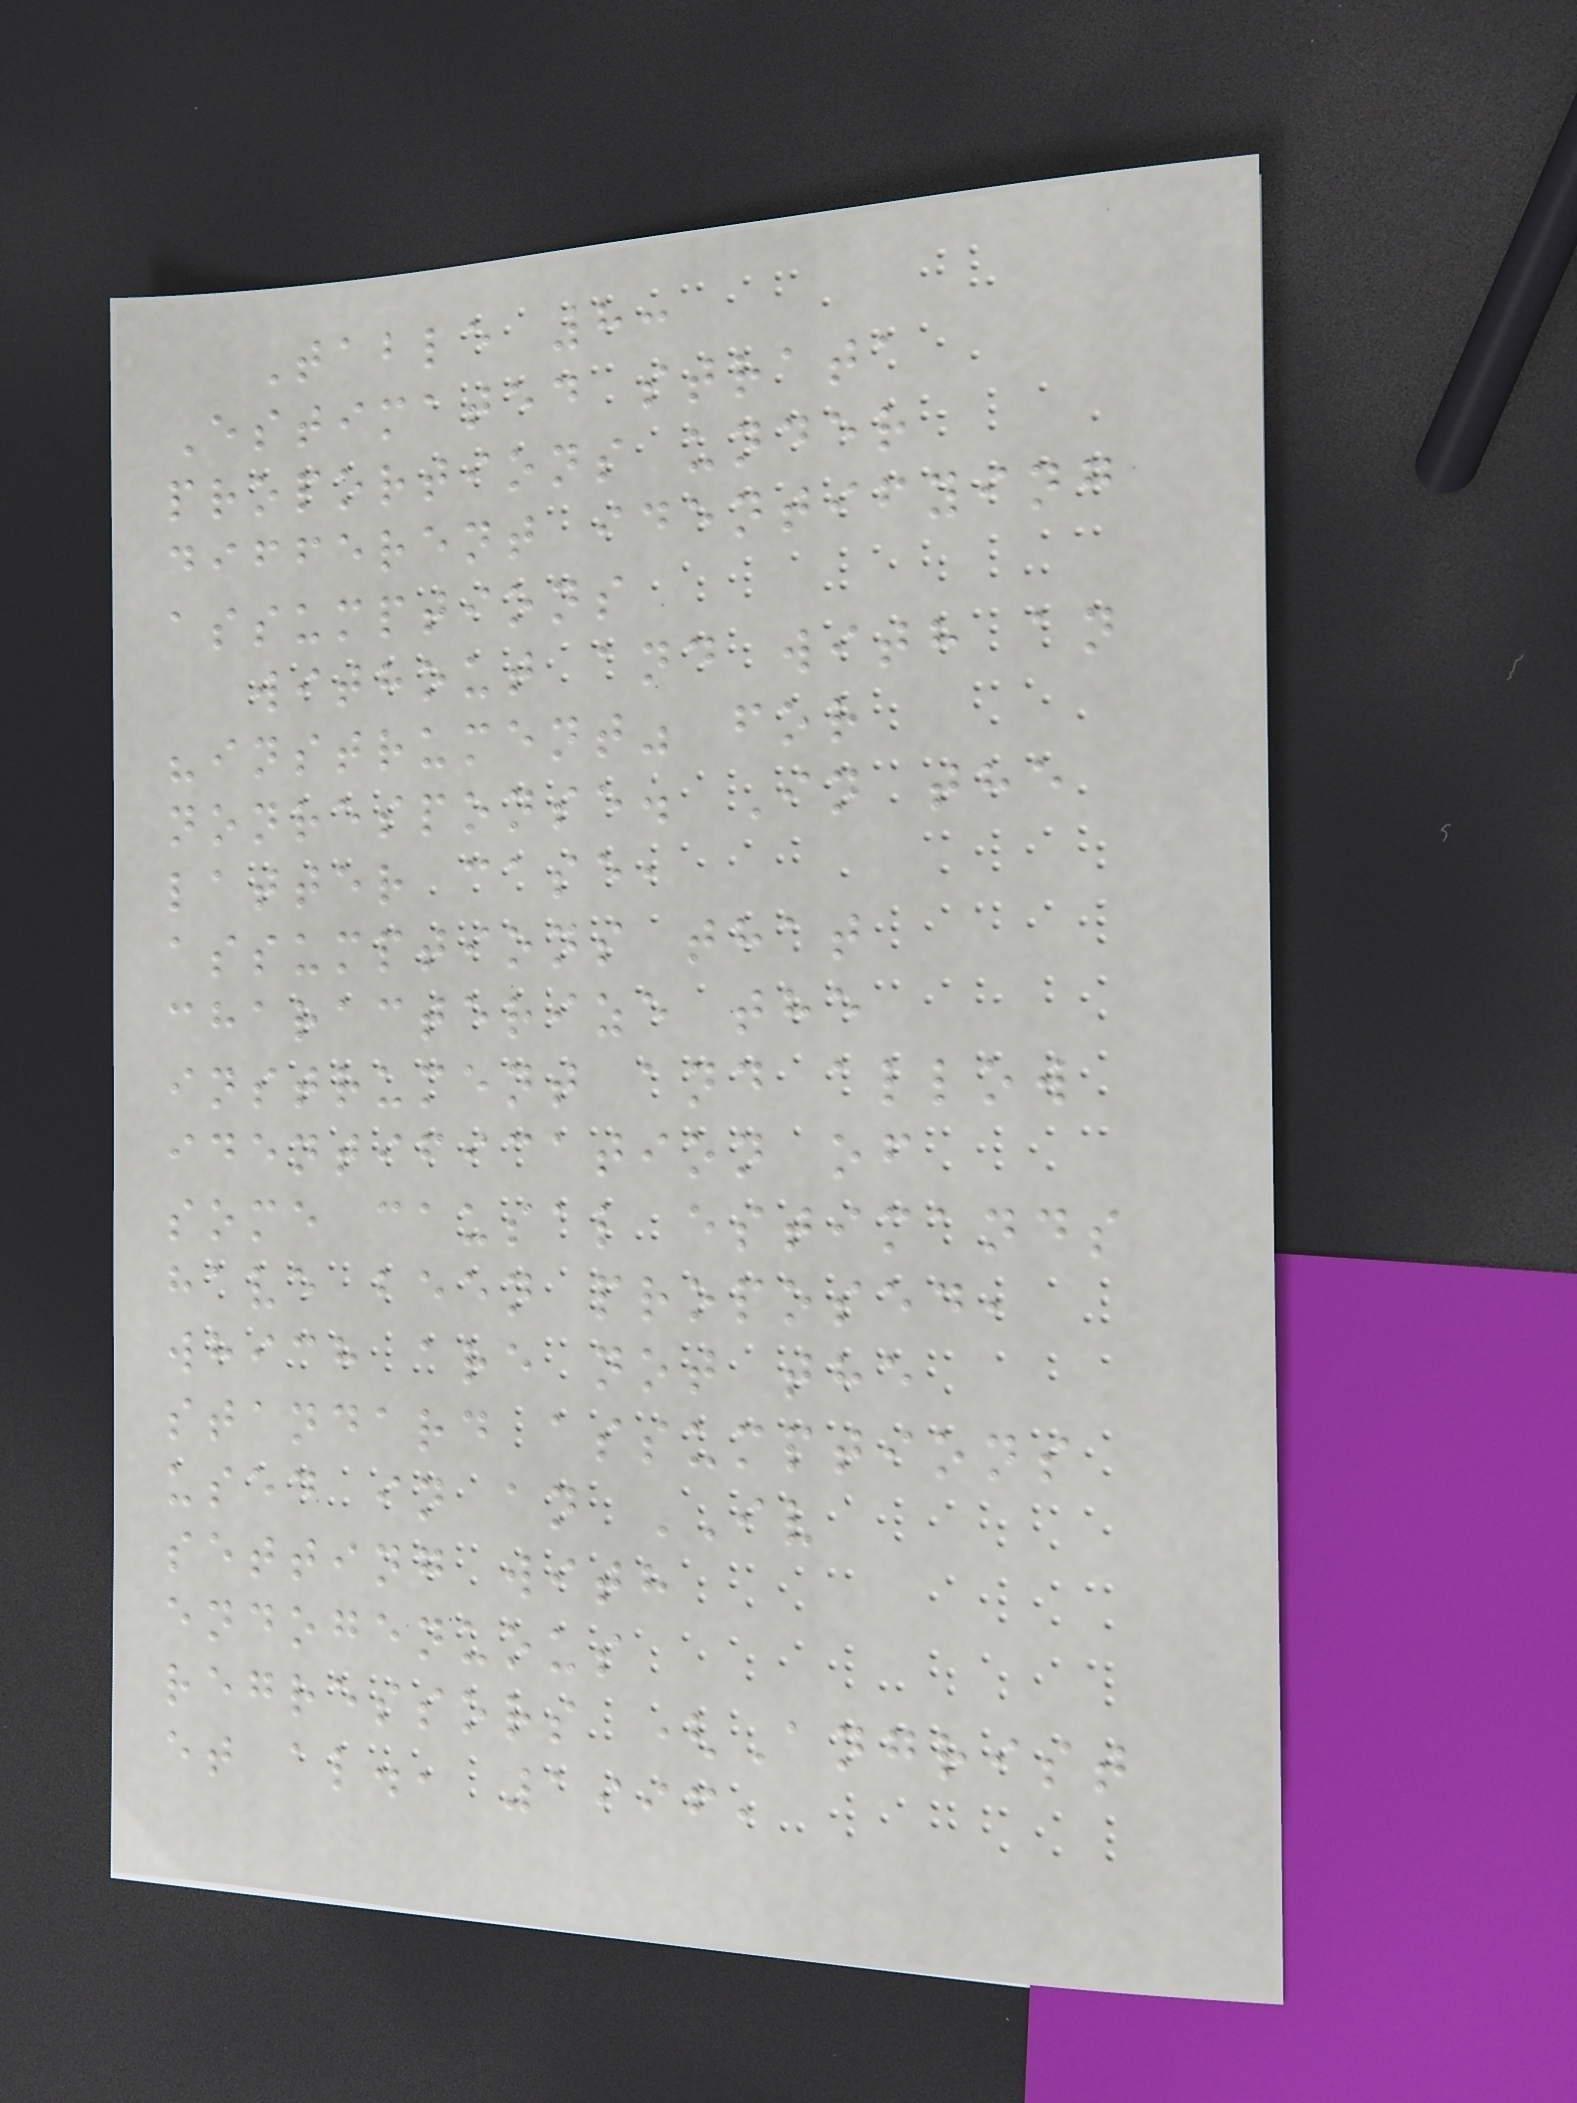Table 8:
Estimated strata
proportions under
different identifying
assumptions
without and with an
"instrument" for
nonresponse. In the
latter case,
assumptions that
characterize the
instrument and allow
identification of
some causal estimands
have been proposed,
which are not the
standard assumptions
used in an IV
setting with
endogenuous
regressors (Angrist
et al., 1996,
